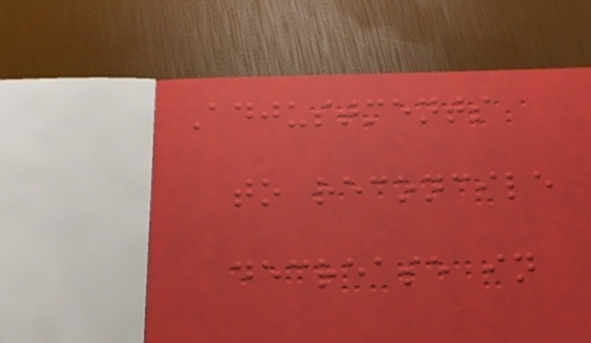Adjustments
to reconcile
decrease in
